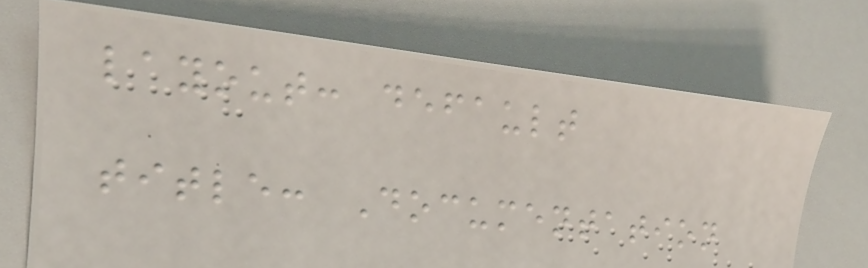layout: default
title: Documentation
